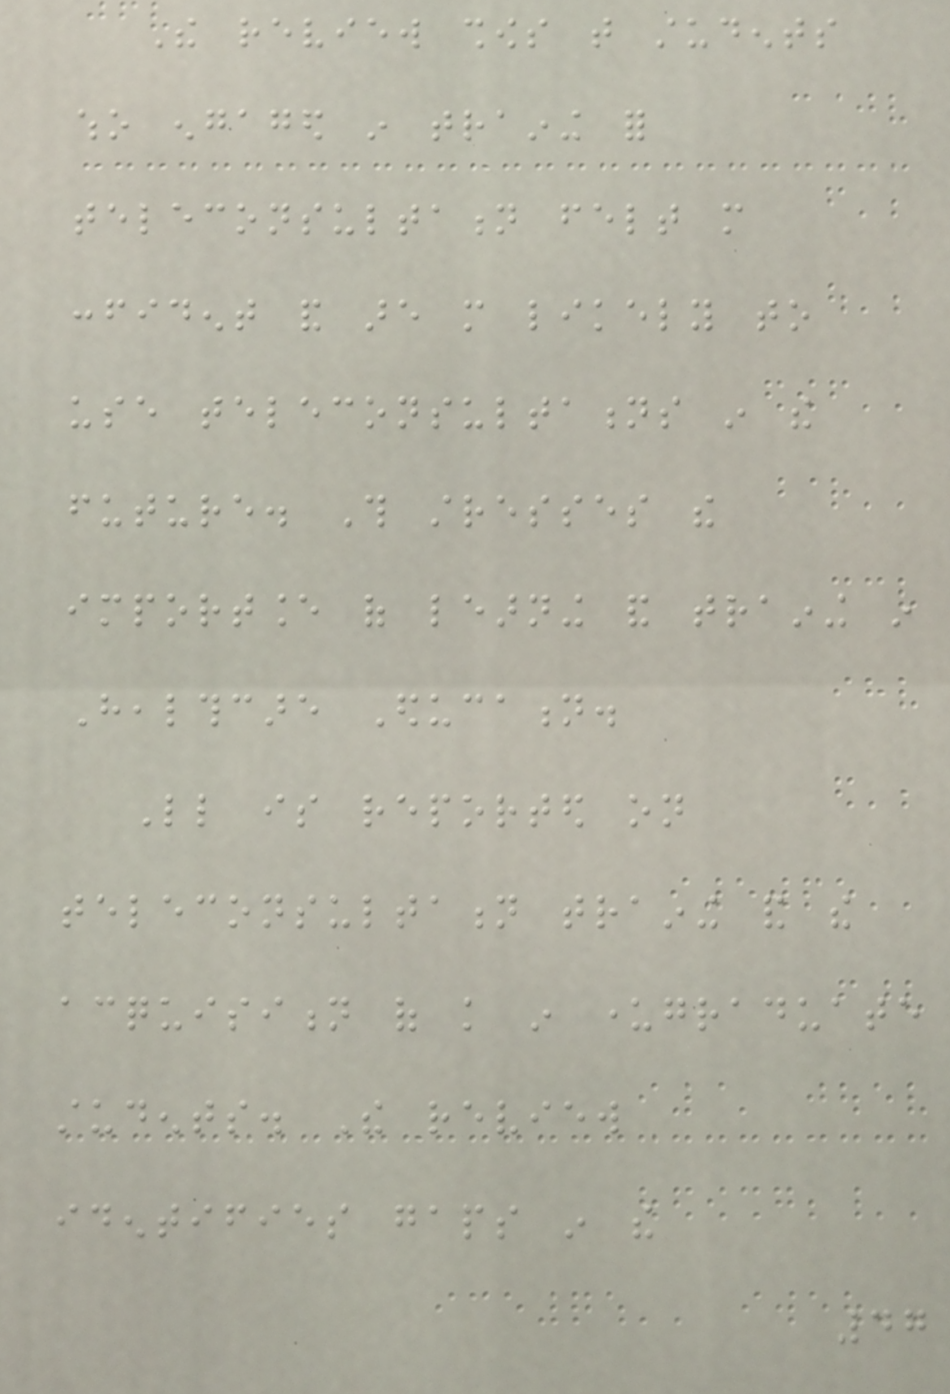The review shows that students
who engaged in training for
teleconsultation felt more
confident and are more likely to
use teleconsultations in the
future. This stresses the
importance of learning and training in
Healthcare Education.
Little is reported on
teleconsultation training and the
acquisition of knowledge in undergraduate
students. The review
identifies gaps in the
47
